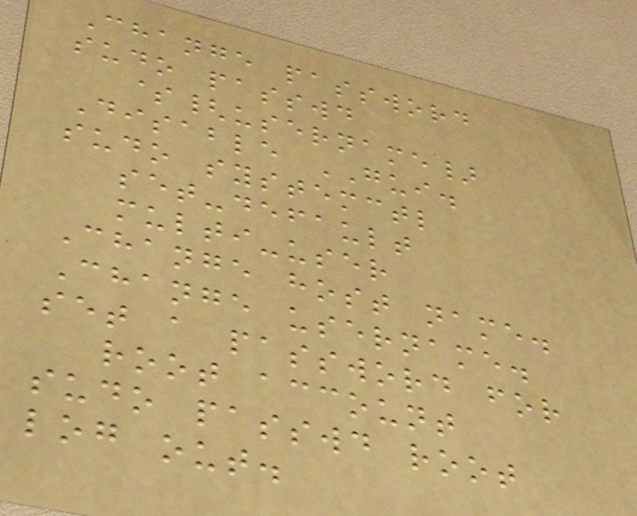Change password
sudo passwd
${username}
Disable GUI.
sudo systemctl
set-default
multi-user
Change host name.
Change username.
set a password for
root account
sudo passwd root
log out.
